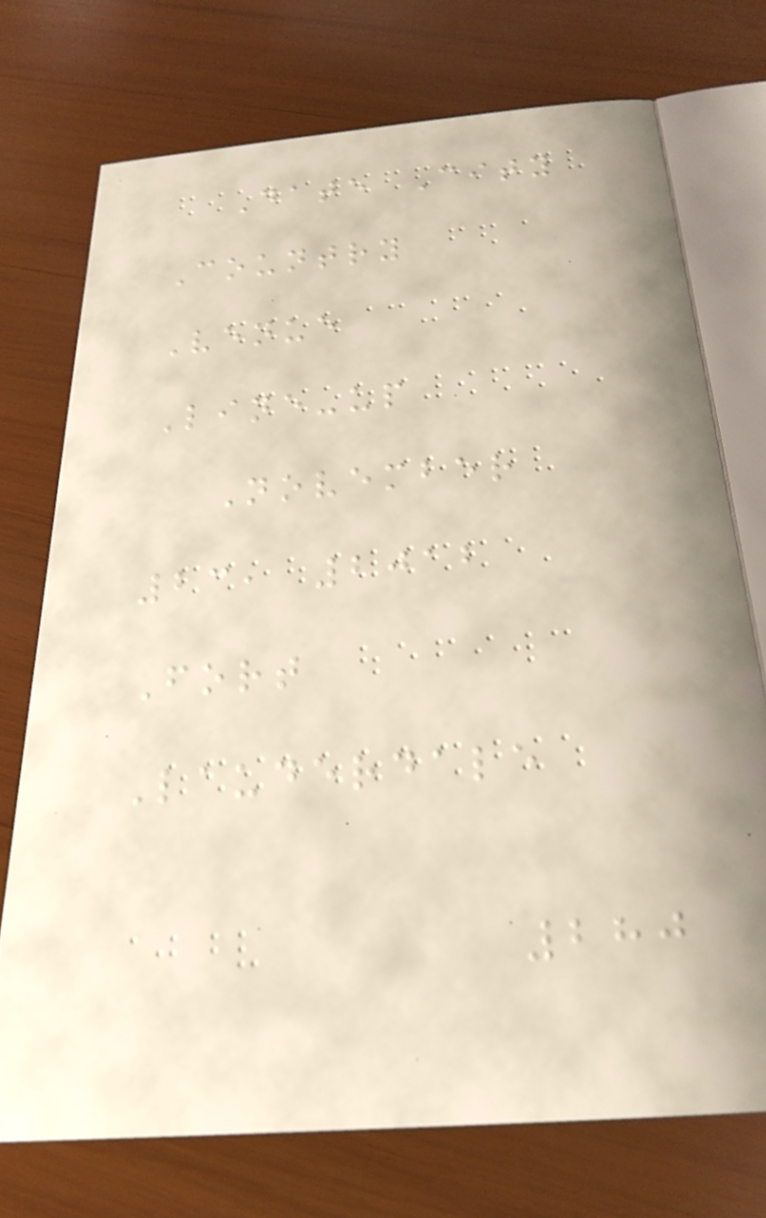Date City
Country
Venue
Line-up
November
23, 2012
Fort
Lauderdale
280
